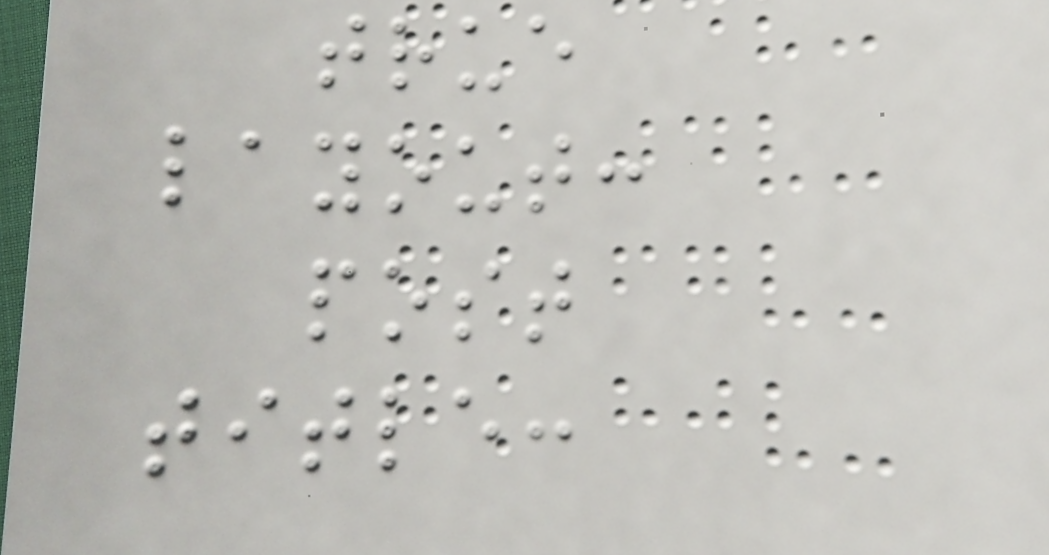true
layout:
post
title:
